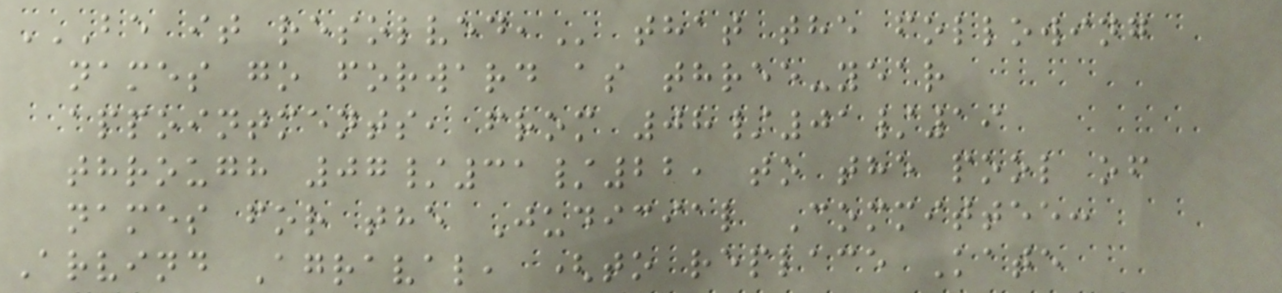BE IT RESOLVED, that the following
names go forward as three-year
appointments, from 08/01/19
through 07/31/22, to the pool of
names for the Judicial Committee:
Arvind Agraval, (to replace Kate
